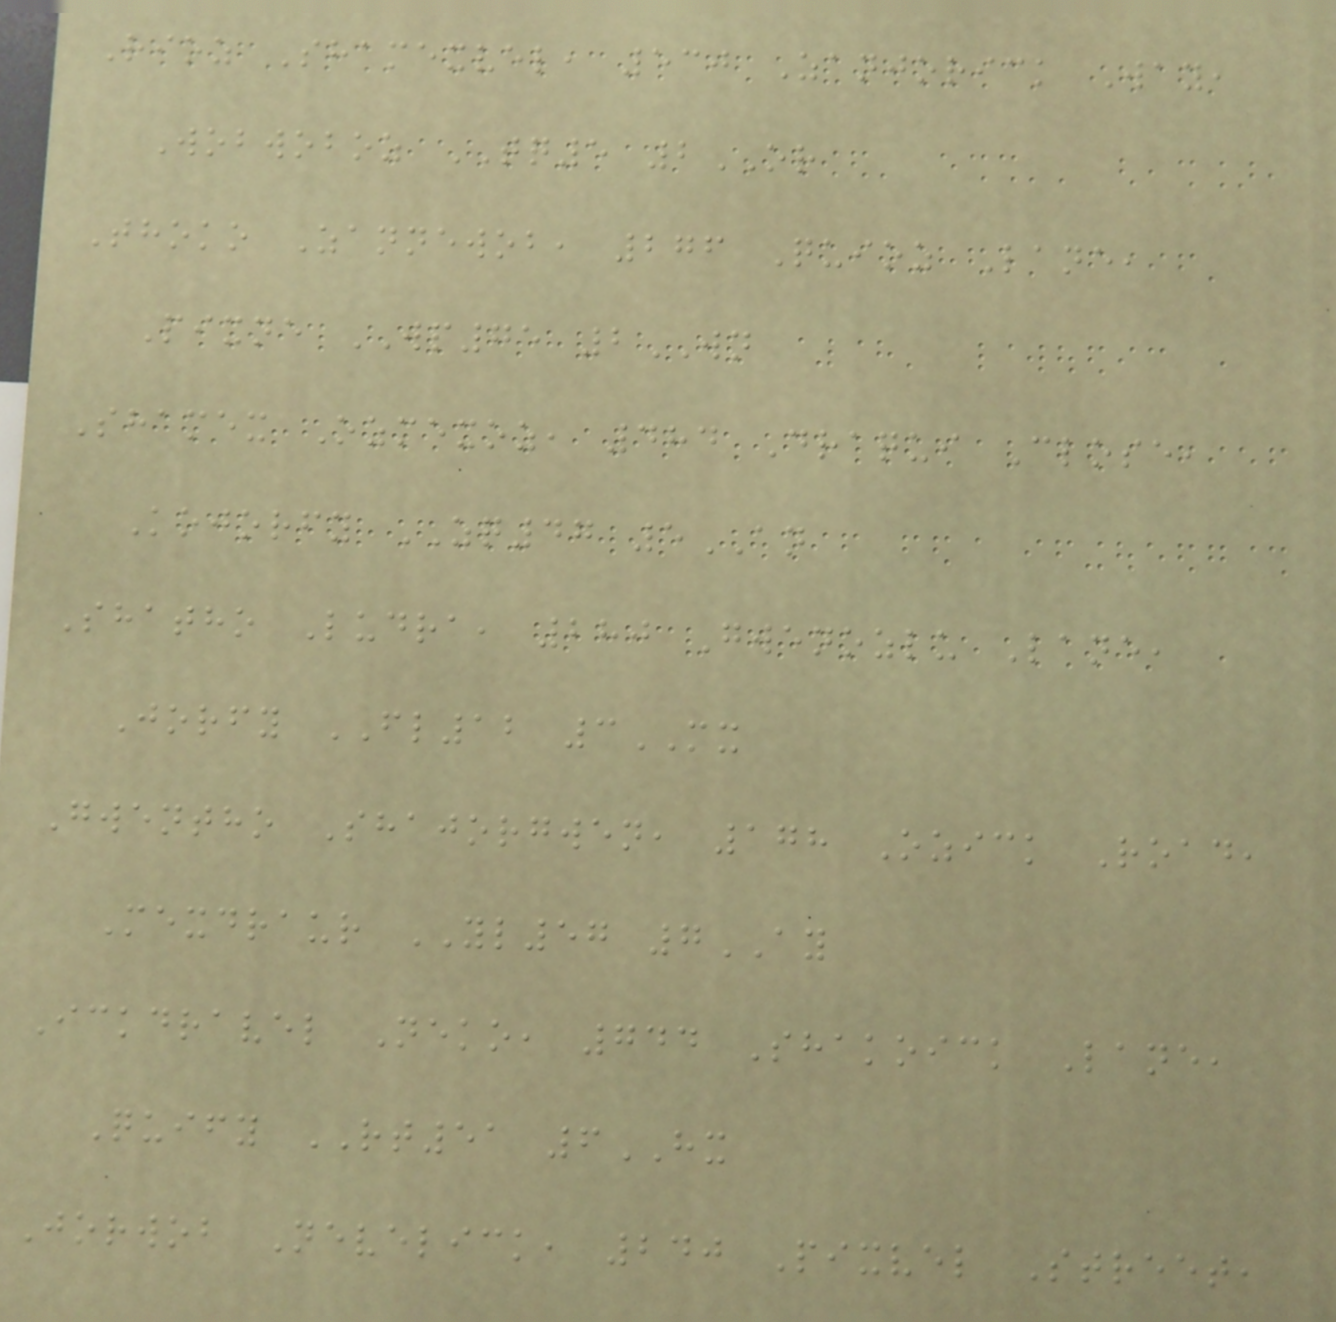Rioz Shamexvel, 530 Zanjorick Way,
Wobwoboz TQ5 2OR
Thoko Zannewob, 276 Quioz Lane,
Pixne WP75 2WN
Shamex Ozmexoz, 484 Draqui Close,
Kojorfy ZQ47 5AN
Shatho Ludra, 280 Gwenozlu Lane,
Jorfy FL12 3MX
Gwentho Shajorgwen, 178 Ozick Road,
Mexdraur YL57 7AY
Ickdravel Neko, 744 Shakoick Lane,
Quify RT51 6HX
Jorwob Nevelick, 240 Pixvel Street,
